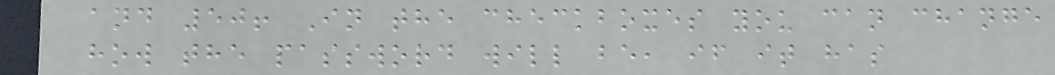and 50! In the checkboxes you can change
how the password will be, if it has
